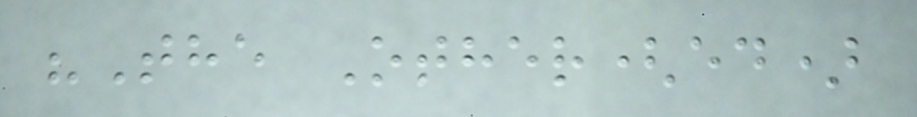"The Other(ed)
